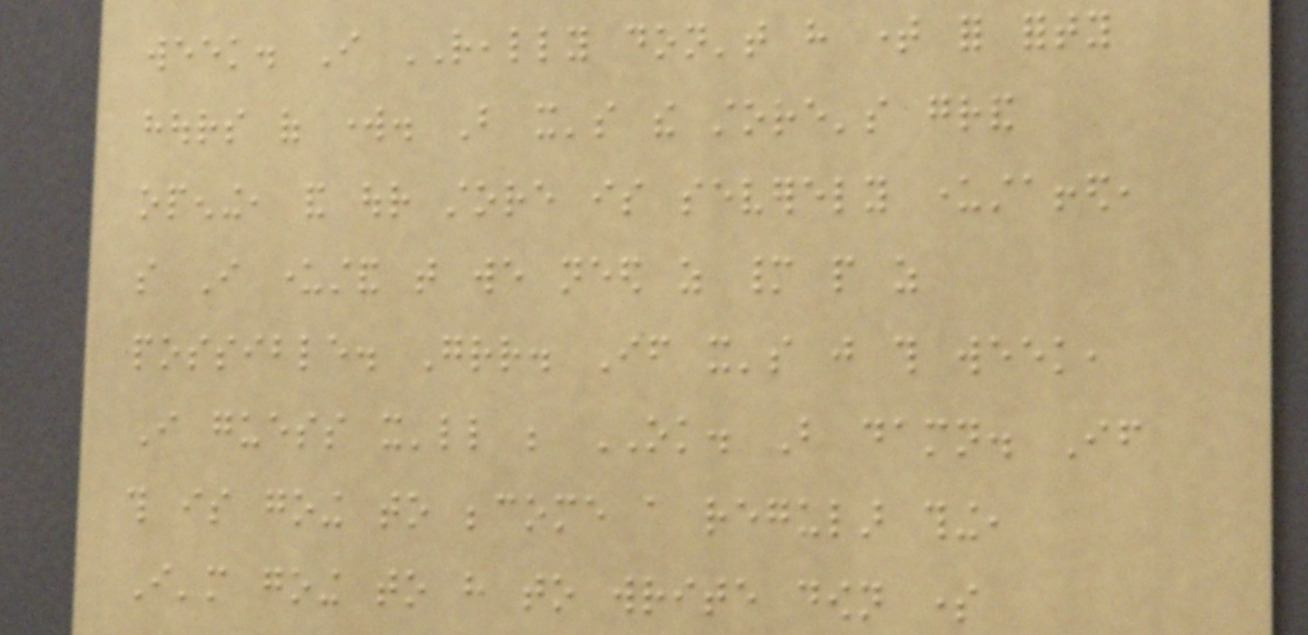week. I REALLY don't have time for forty
hours of work. But it's the store's grand
opening, and our store is severely understaffed,
so I understand that we need as many people as
possible. Grr. If it's just this week,
I guess it'll be OK. But damn. If
this is going to become a regular thing,
I'm going to have to write down some
